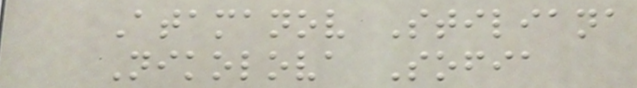Atamanov Stiliana
Nikolova Sofia
